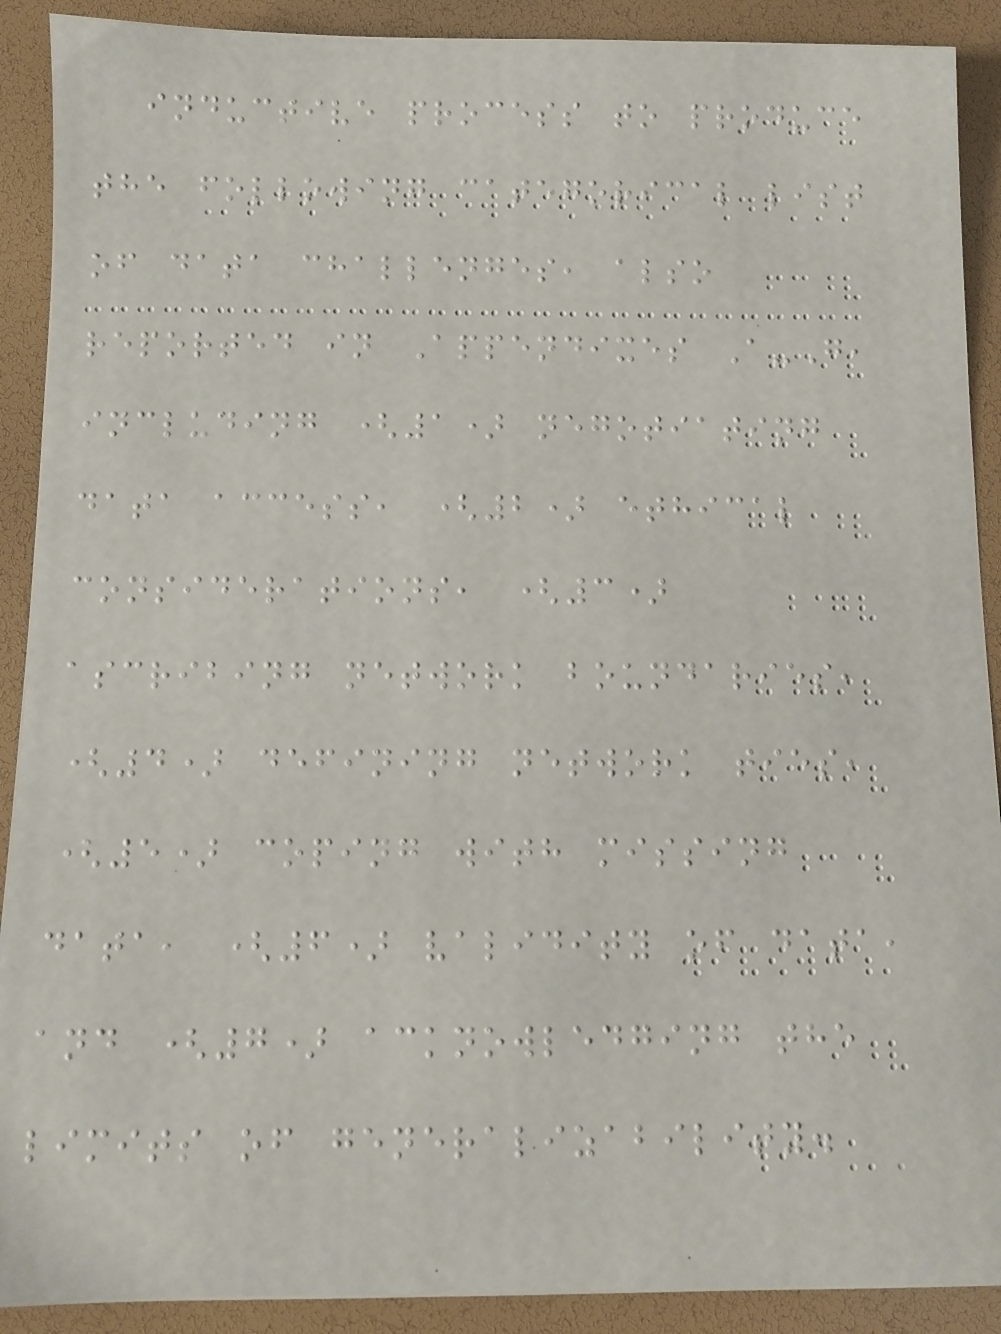inductive process to produce
the following categorical list
of data challenges, also
reported in Appendixes A-G,
including (1) negotiating
data access, (2) ethical
considerations, (3)
ascribing network boundaries,
(4) defining network ties,
(5) coping with missing
data, (6) validity of data,
and (7) acknowledging the
limits of generalizability.
